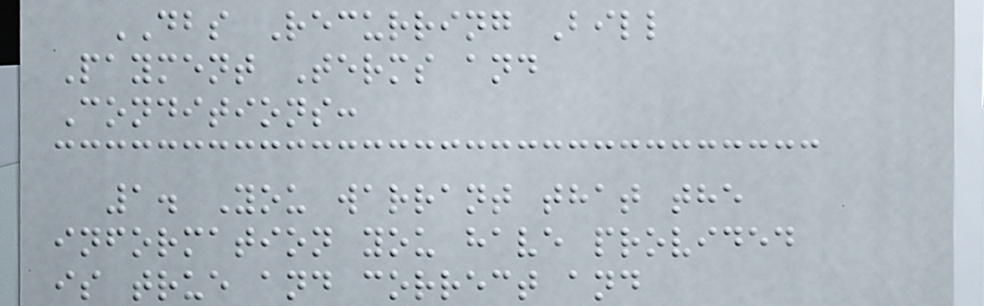DBS Recurring Bill
Payment Terms and
Conditions:
1. You warrant that the
information you have provided
is true and correct and
